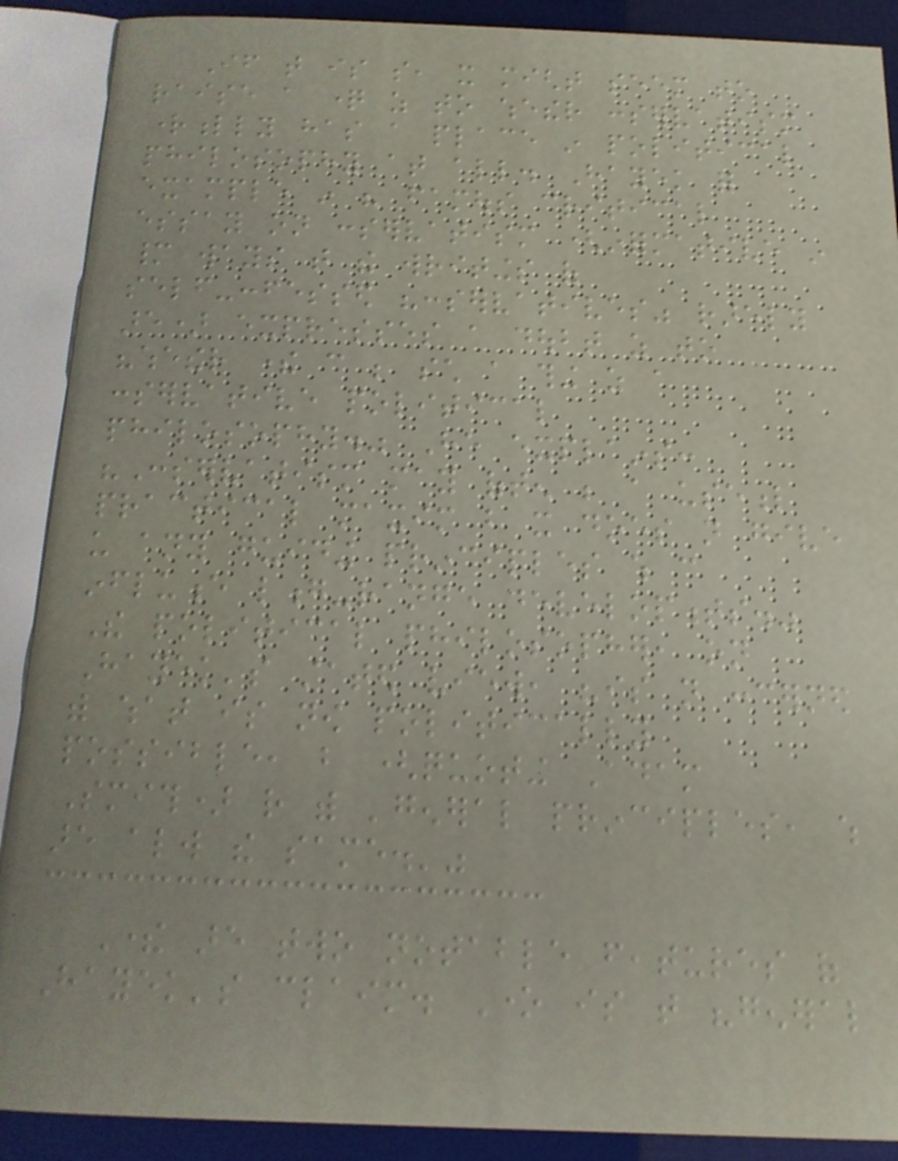If that is so, it might seem to
raise a question as to whether conservatism
rightfully has a place in political
philosophy at all. Hayek for
example in his famous critical
essay on conservatism (informative in
many ways that the writings of
self-confessed "conservatives" rarely
are) expresses a doubt as to
"whether there can be such a thing as a
conservative political
philosophy." He explains:
"Conservatism may often be a useful
practical maxim but it does not give
us any guiding principles which can
influence long-range developments."
The political philosopher, on
Hayek's stated view, "is not concerned
with what is now politically
possible, but (quoting Adam
Smith) rather with 'general principles, which
are always the same.'"
There are two notable features of
Hayek's claim. One is that "general
